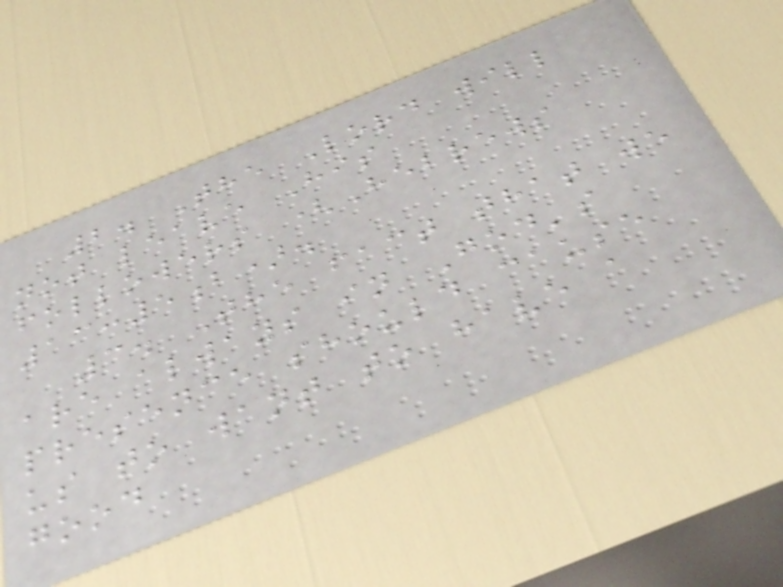2. The Lord will
not leave His
followers (Hebrews
13:5b).
3. The fact that we
are always in God's
presence should cause
us to want to have a
good
